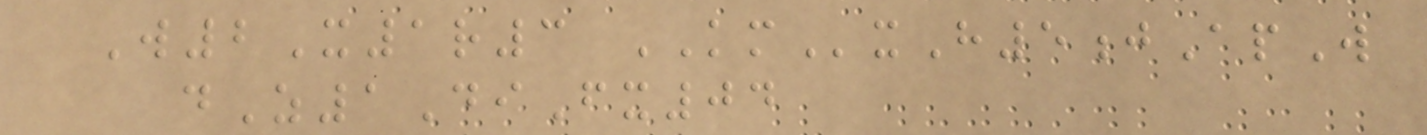W2X1r3 KMxH5jApW
dZ1DiFx04
